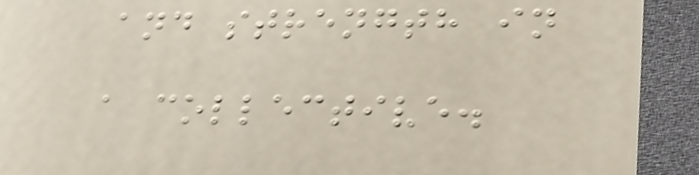and strength in
a collective.
